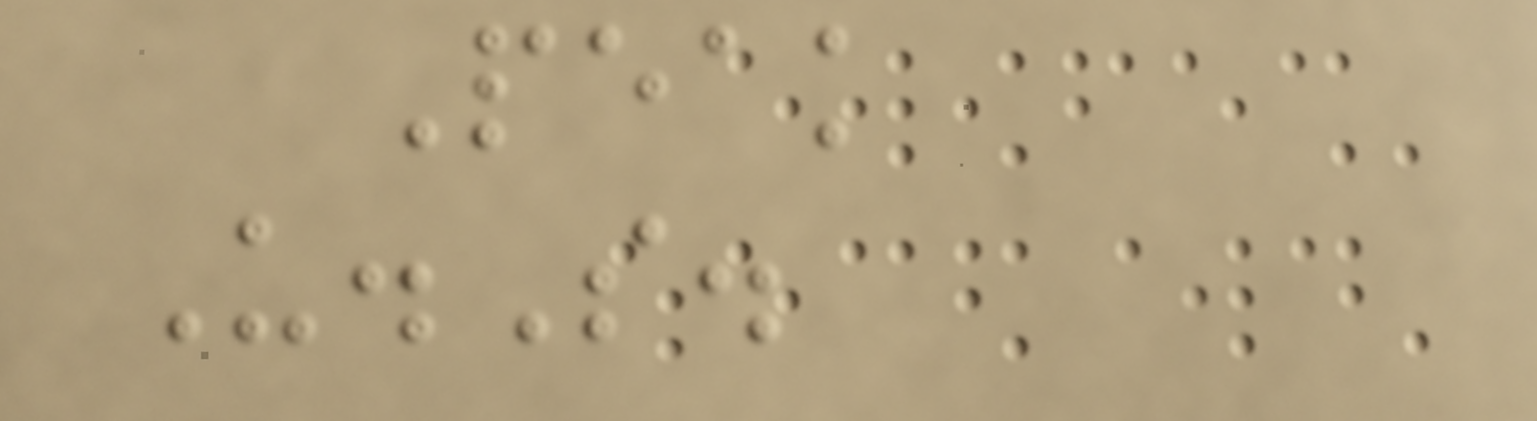Peak
U.S.
